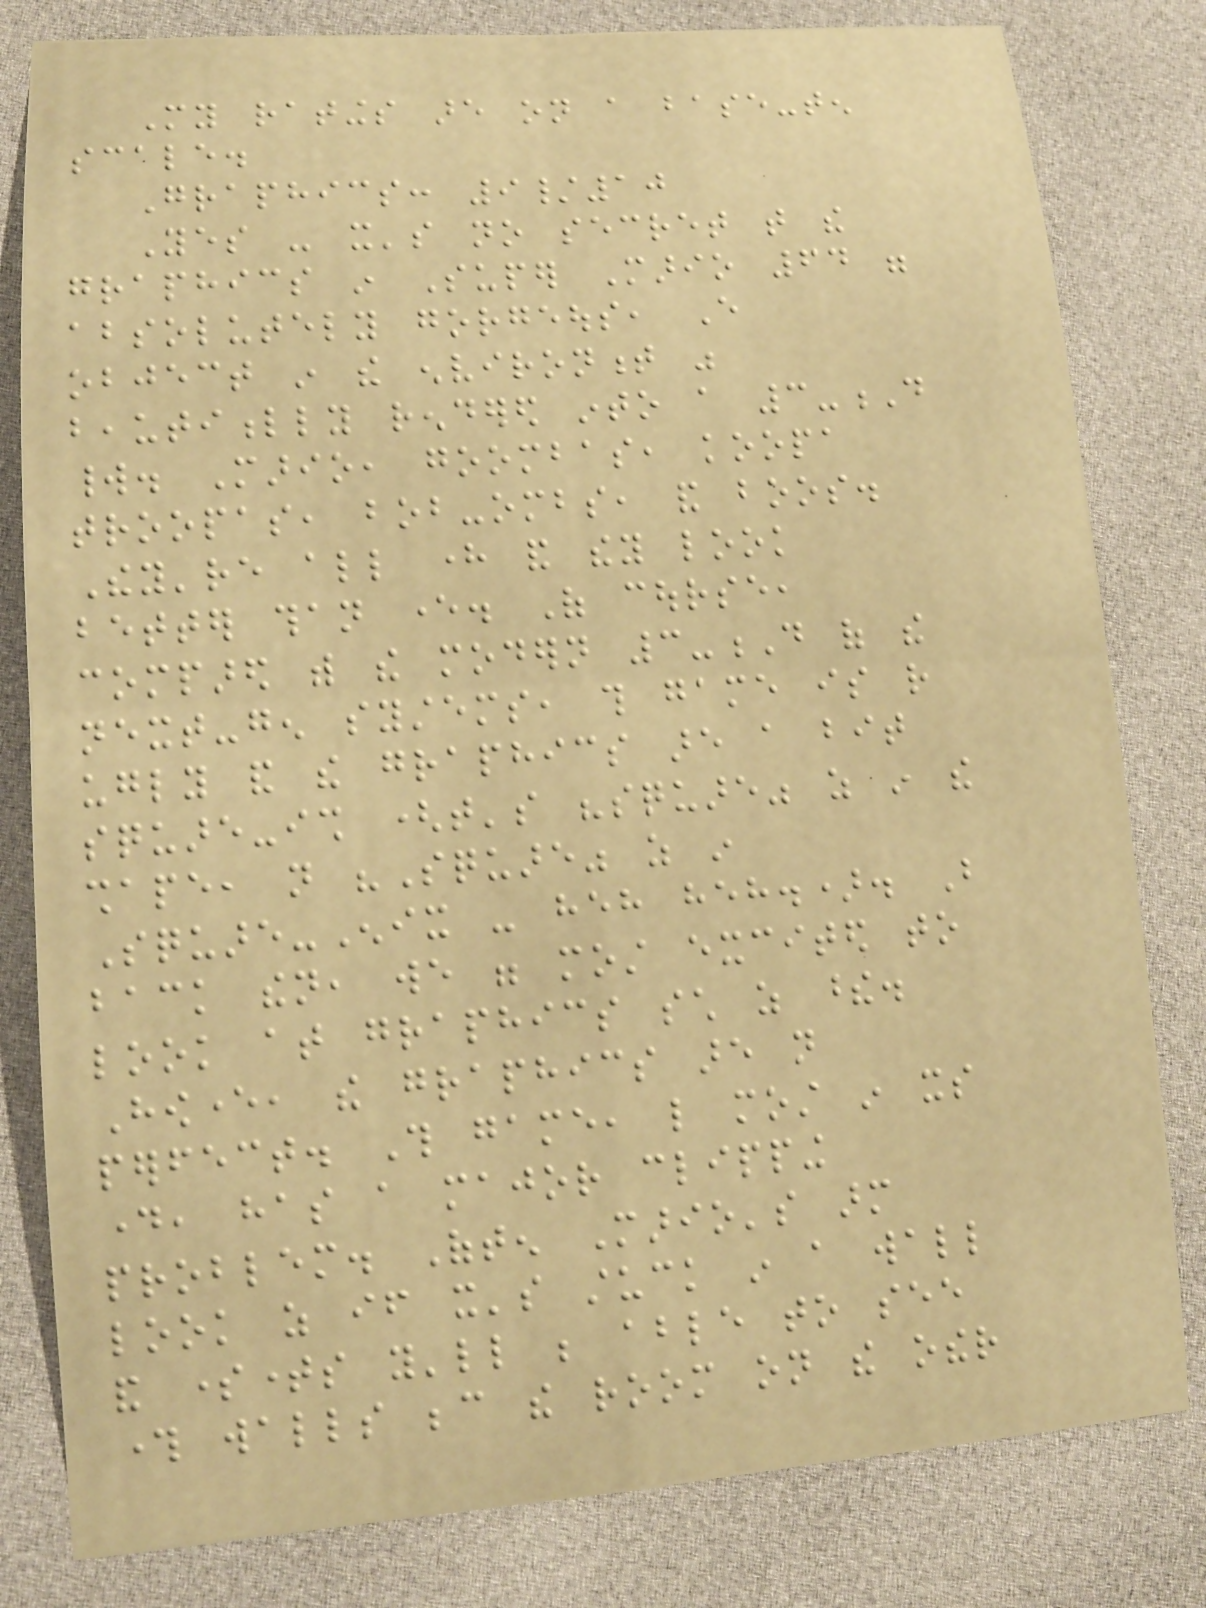My ratings are on a base-ten
scale.
Graphics: 9/10
Yes - it's no secret that the
graphics in Super Mario 64 were
absolutely gorgeous, Every
object in the environment was
beautifully rendered into a 3-D
world. Mario, goombas, koopa
troopas, bob-ombs, and boos.
They're all here and they look
better than ever. Of course,
compared with the modern 3-D of the
next-gen systems, this game is rather
ugly and the graphics are a bit
square-ish (that's "square" as in the
shape, not "Square" as in
Square-Enix - heh heh.). But
back then, we were most excited to
look at graphics such as these.
However, the graphics are not
perfect. This game, like most in its
day, has a major clipping
problem. Often Mario's arm
look as if it's stuck in a wall
and sometimes you'll be able to see
through walls because the room on the other
